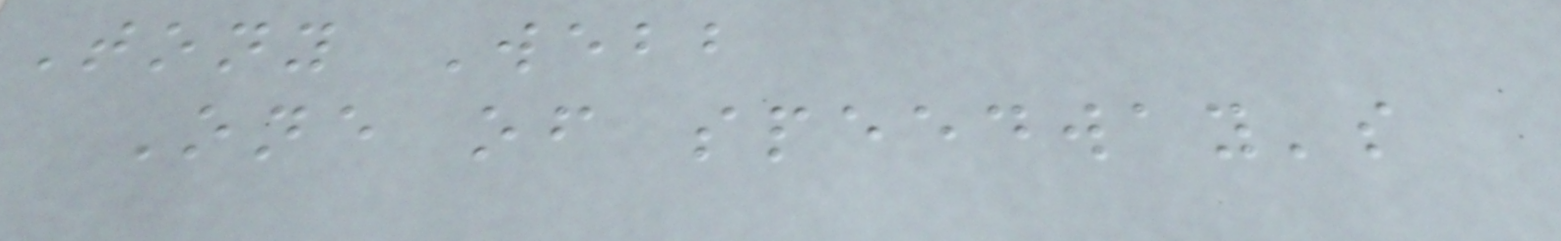Tony Webb
One of speedway's
